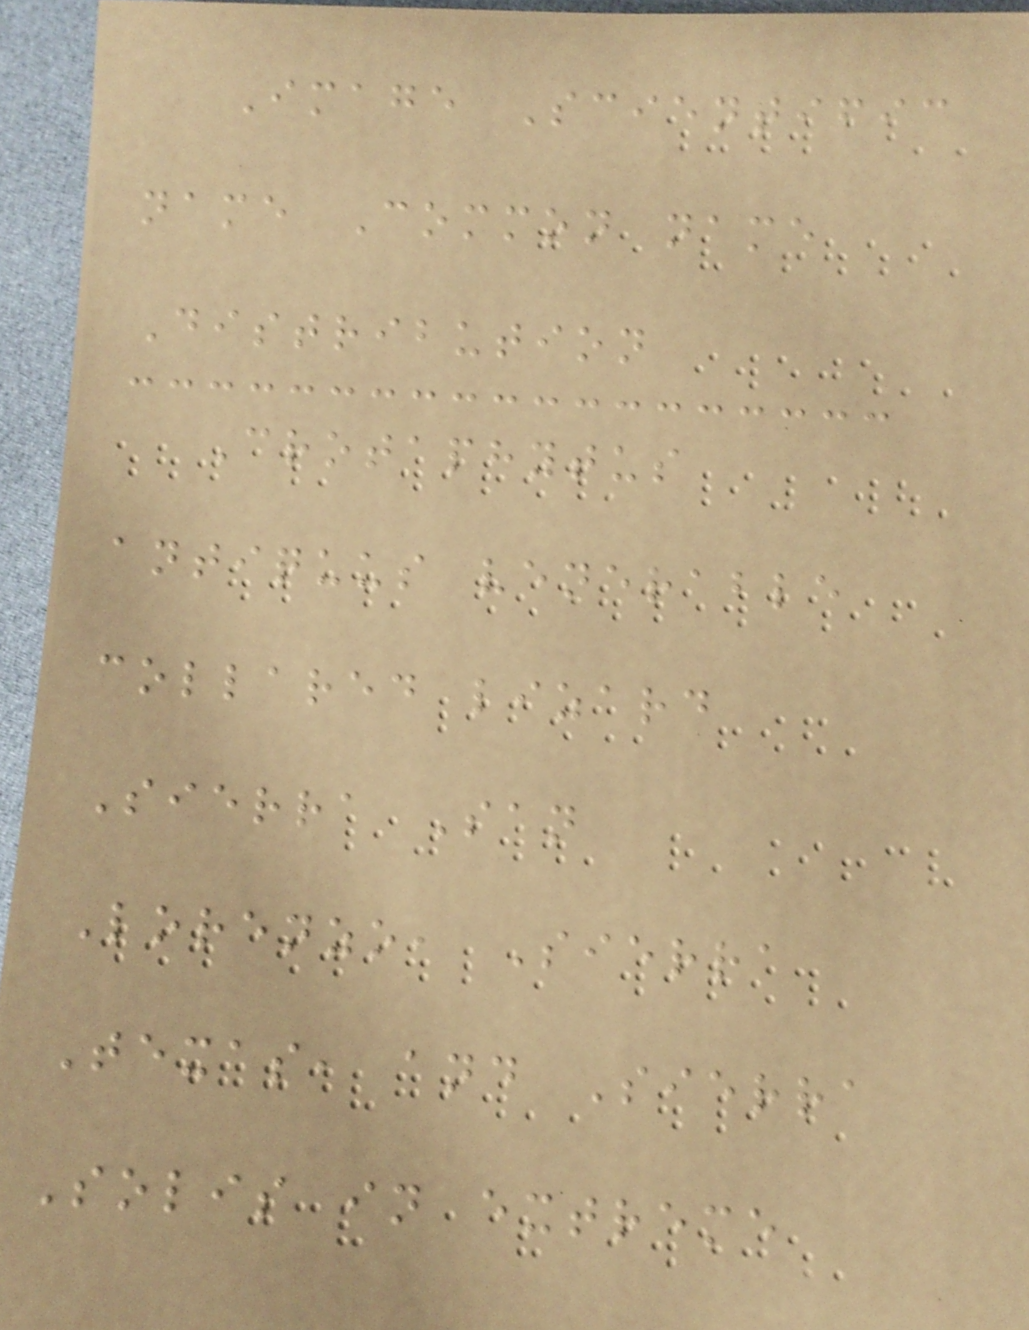Image Scientific
name Common name
Distribution
Crotaphytus
antiquus venerable
collared lizard
Sierra San
Lorenzo, Sierra
Texas, and Sierra
Solis in extreme
